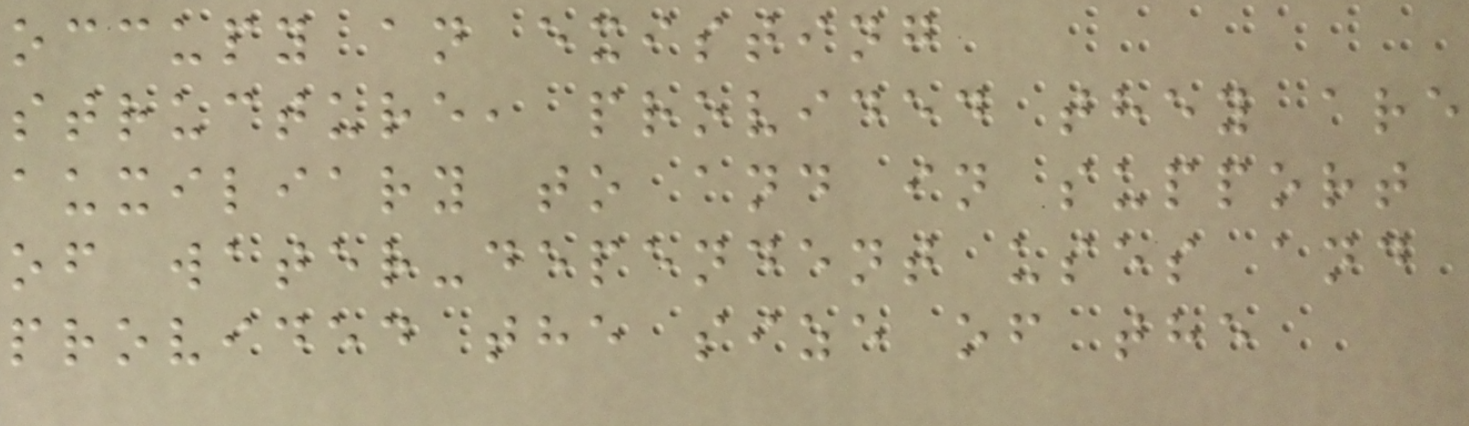occupy an existing
structure, provided they are
auxiliary to and in support
of water-dependent uses and
provided the size of the
